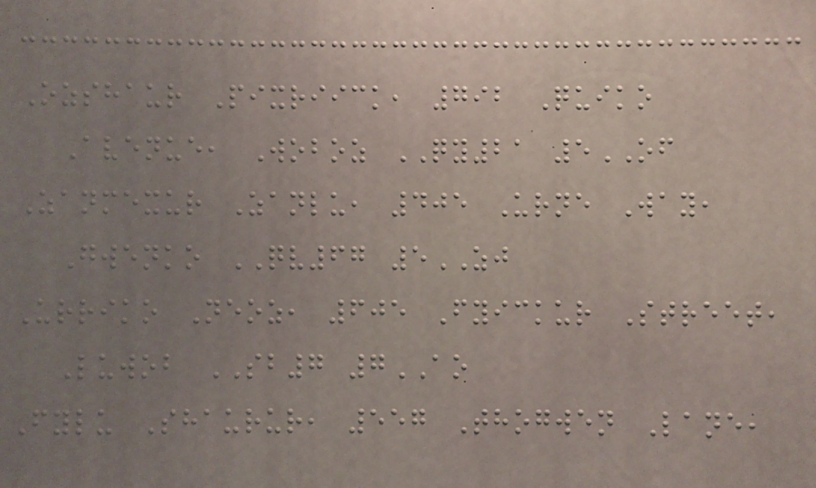Ozshaur Pixriick, 792 Quiko
Avenue, Woboz QY21 5OF
Zanmexur Zanlu, 405 Urne Way,
Gwenko QV67 5ZJ
Urriko Neoz, 605 Fyickur Street,
Luwob SB7 7AO
Fylu Shaurur, 557 Thogwen Lane,
